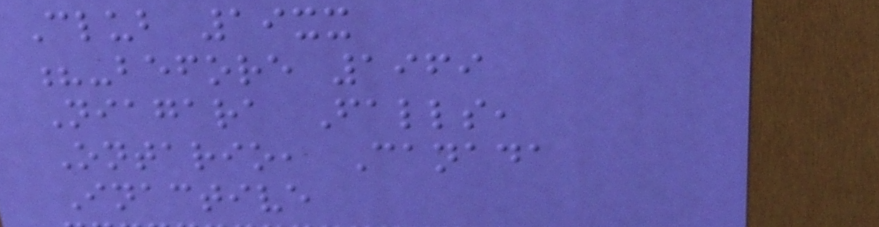Club 19xx
?-before 1969
Niagara Falls,
Ontario, Canada
Inactive
